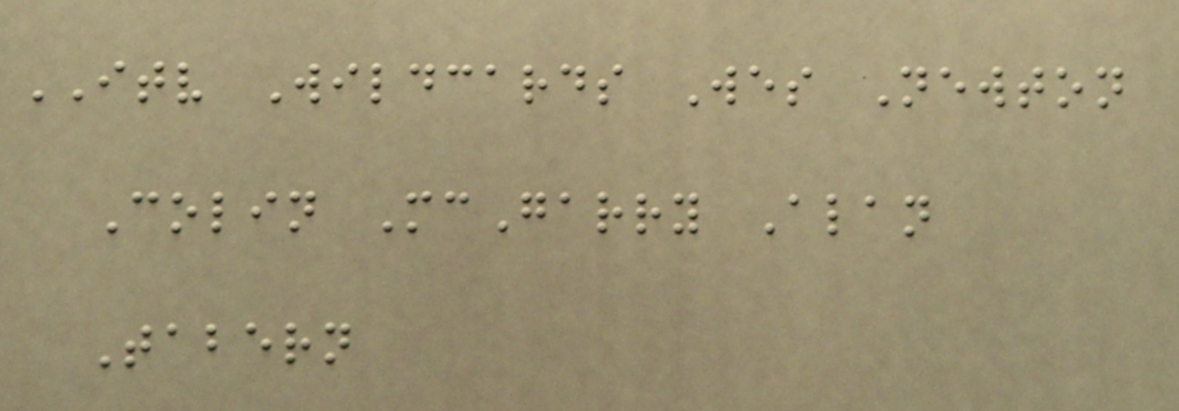ITV Wildcards Wes Newton
Colin McGarry Alan
Tabern
